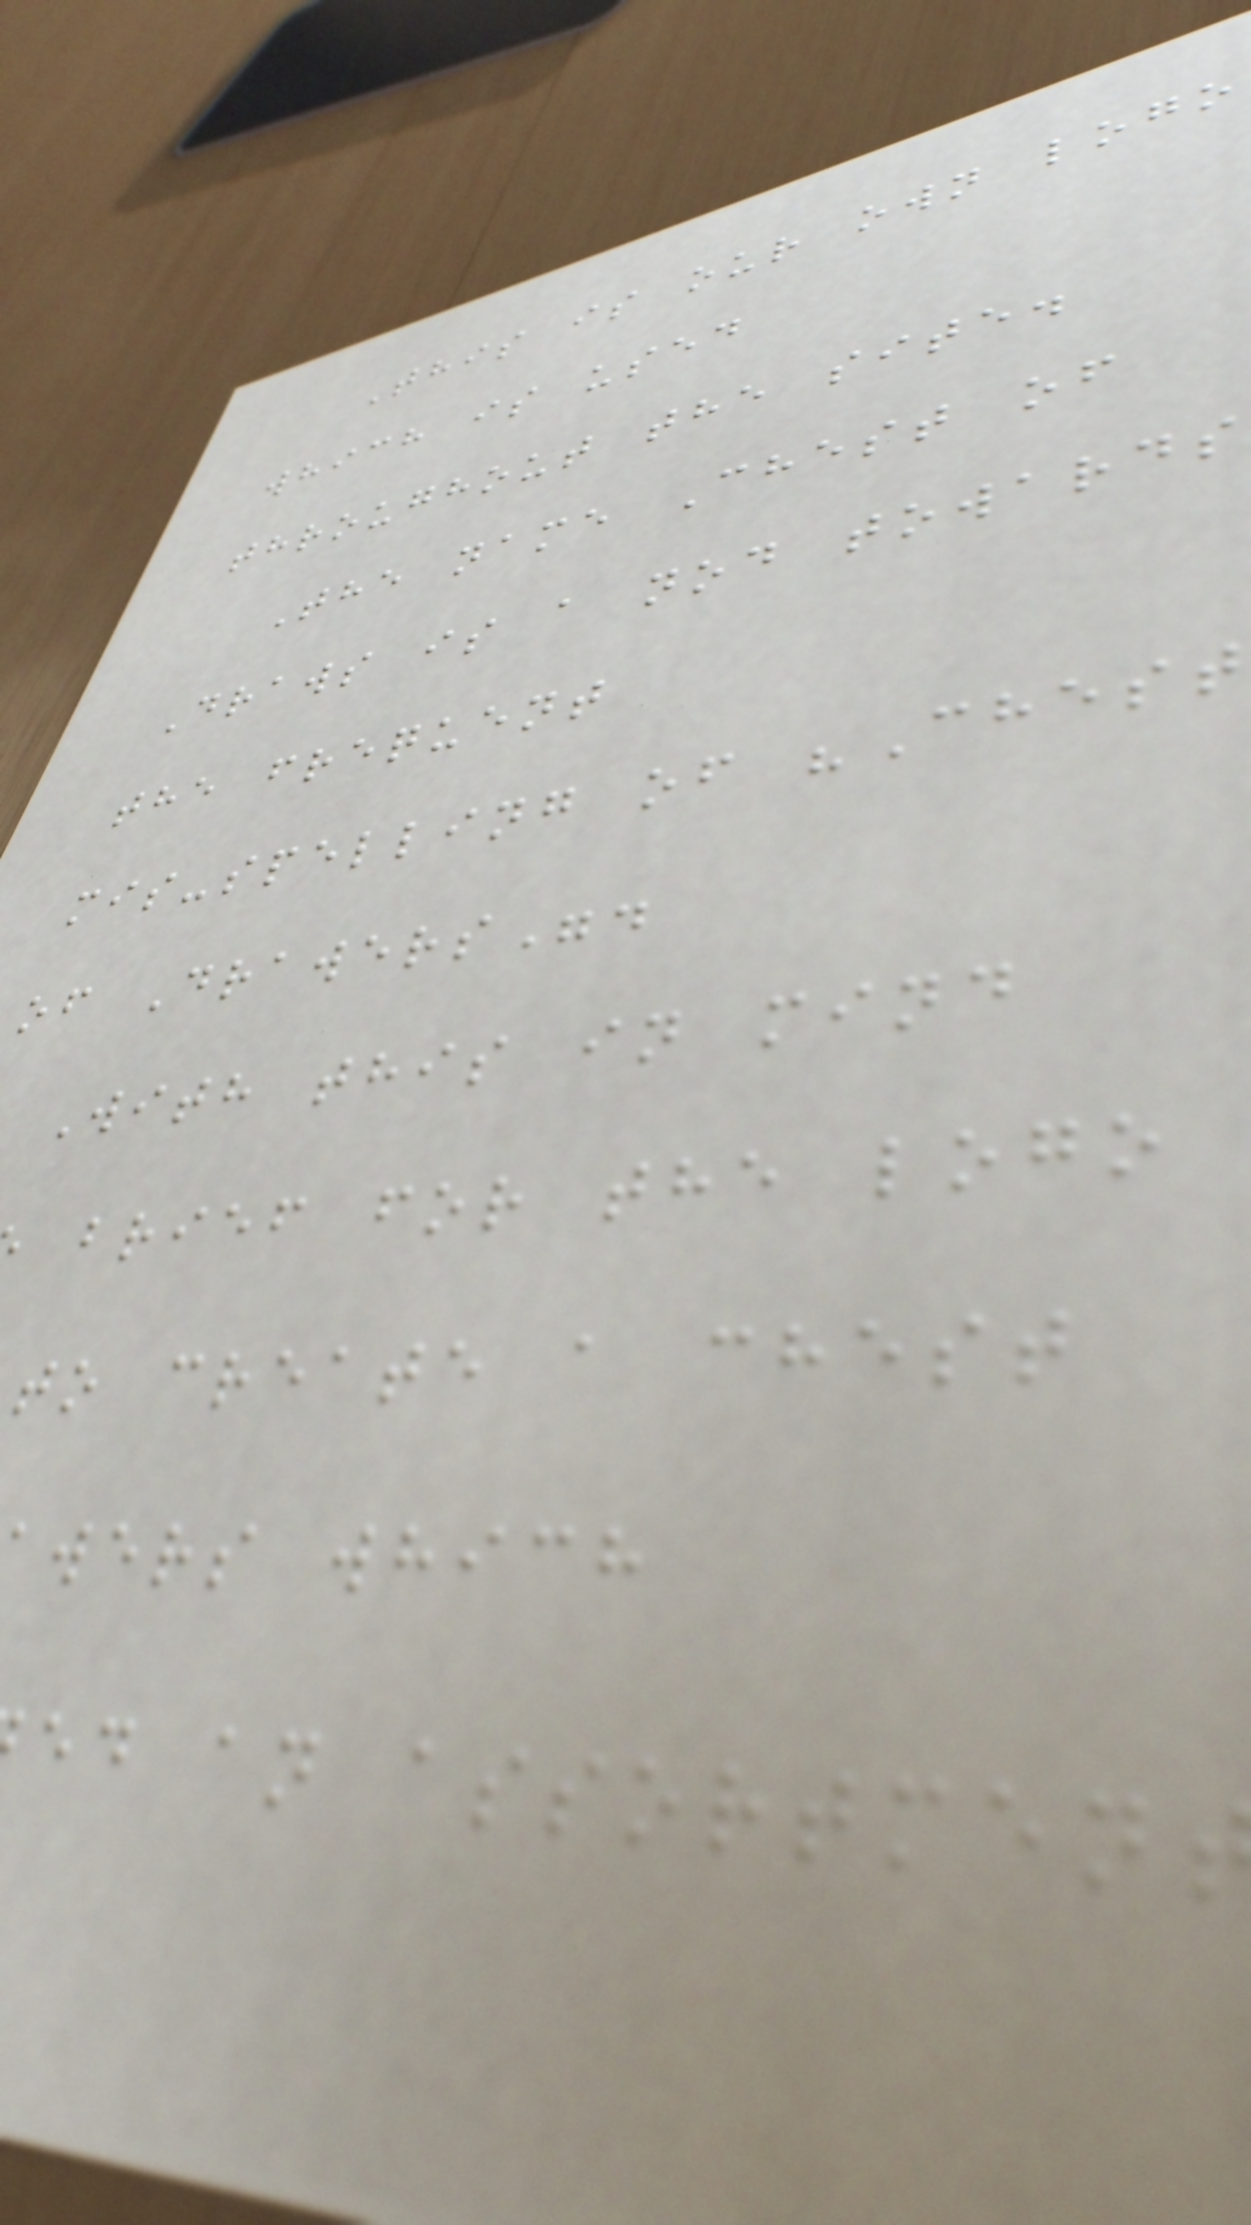This is our own logo
which is used
throughout the site.
The name Chest of
Draws is a nod towards
the frequent
mis-spelling of "Chest
of Drawers".
With this in mind
brief for the logo
to create a chest
wers which
ed an assortmen
